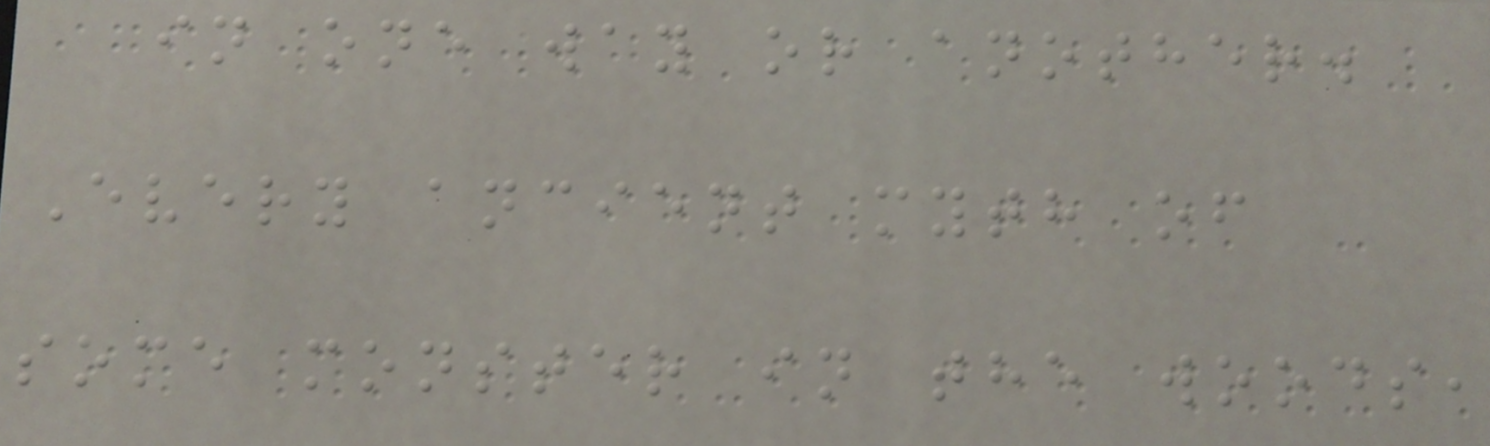in one way or another.
Every ancient myth of
some monster in the woods,
